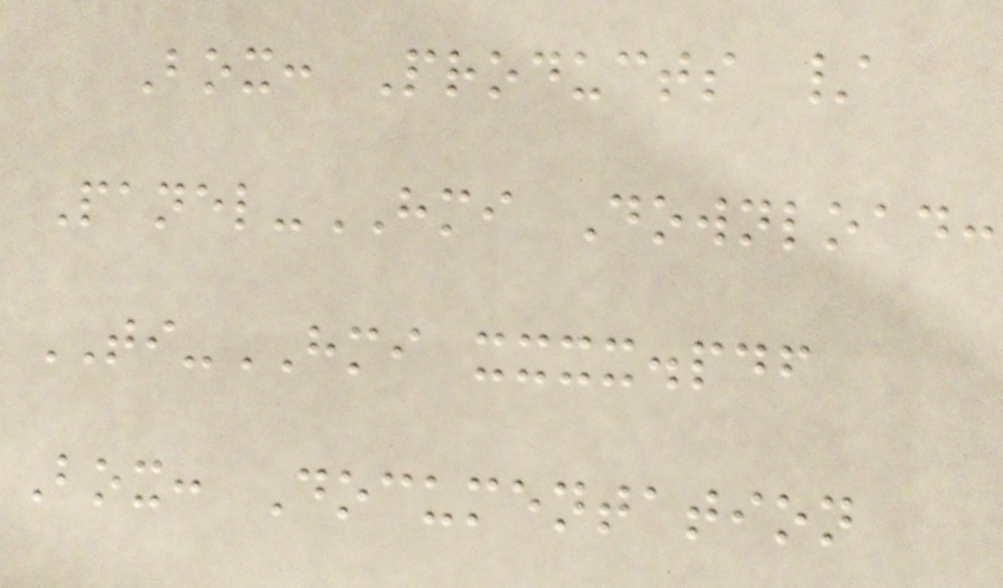Box: Products /
Panel-HMI Download:
TI-HMI xxxx.pdf
Box: Documentation
